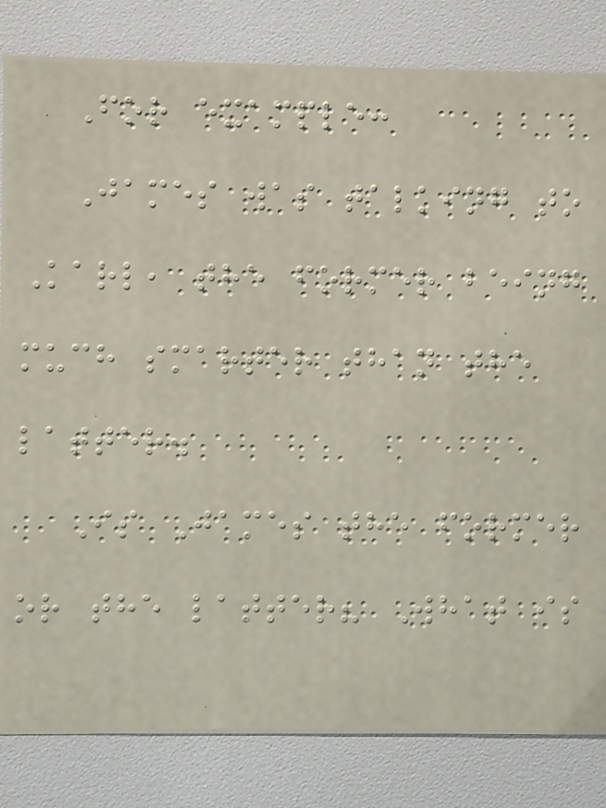For example:
James was talking to
Karl, the former being
much smarter than the
latter.
Is James the former
or the latter? What is
